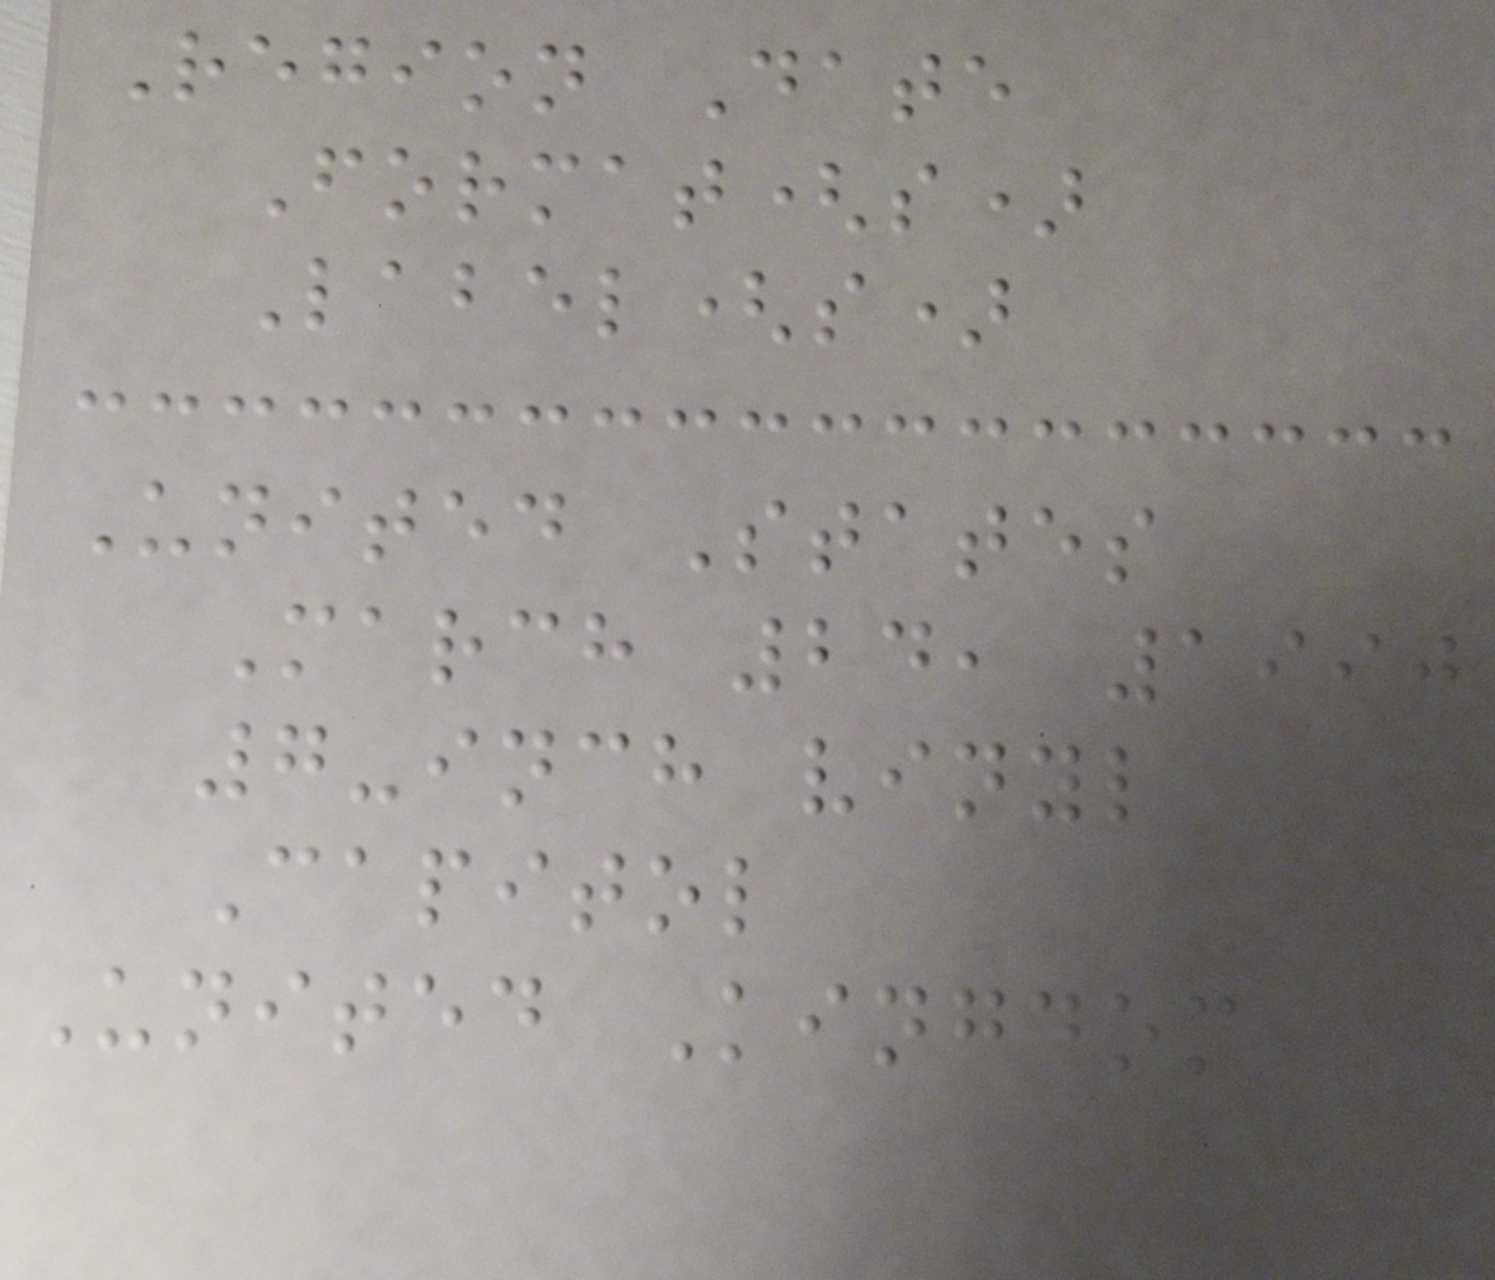Region Date
Format(s)
Label(s)
United States
March 24, 1990
7-inch vinyl
Capitol
United Kingdom
